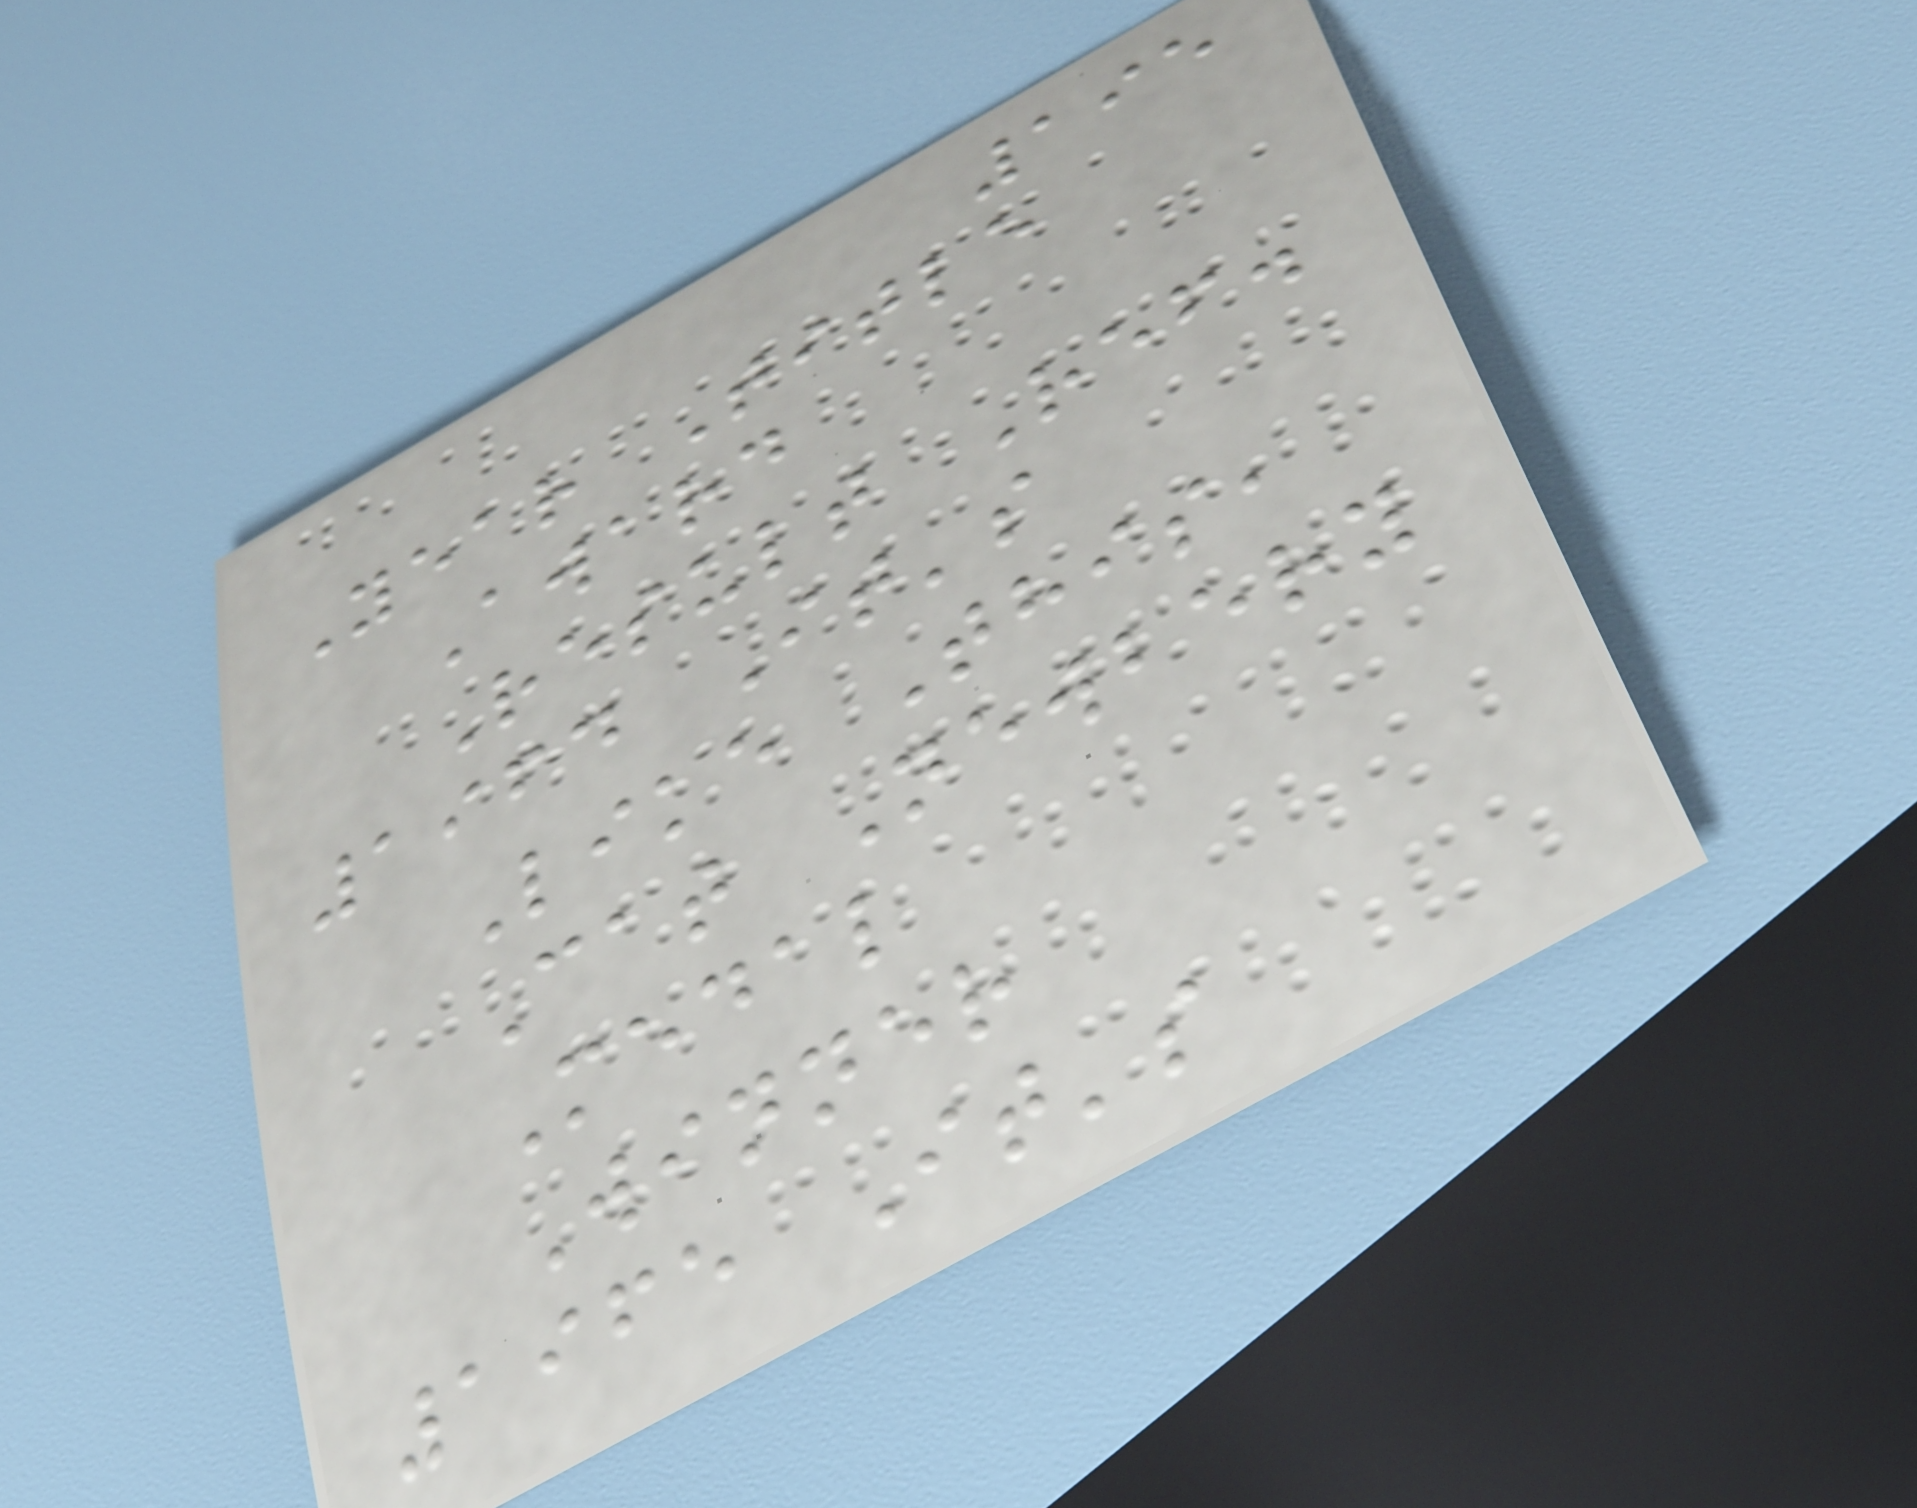195
Year Title
Award
Result Ref.
1964 It's
Like This,
Cat Newbery
Medal
Winner
1965 It's
